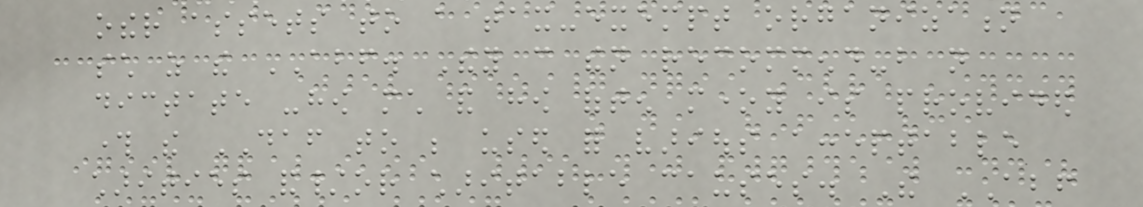other assets to a tax-exempt organization
such as the ABF. They can then recommend-but not
dictate -how much and how often money is provided
through the DAF to be used for various acceptable
charities and/or charitable causes. The ABF
